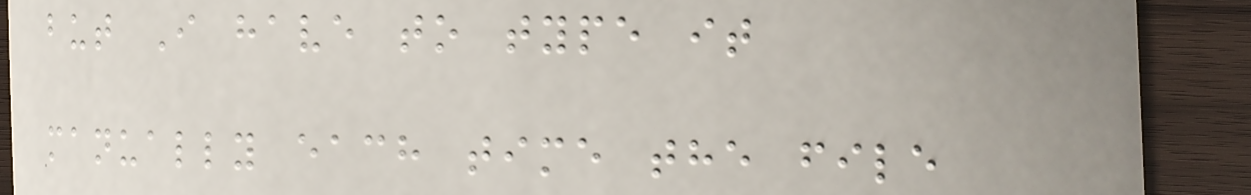but I have to type it
manually each time the file
